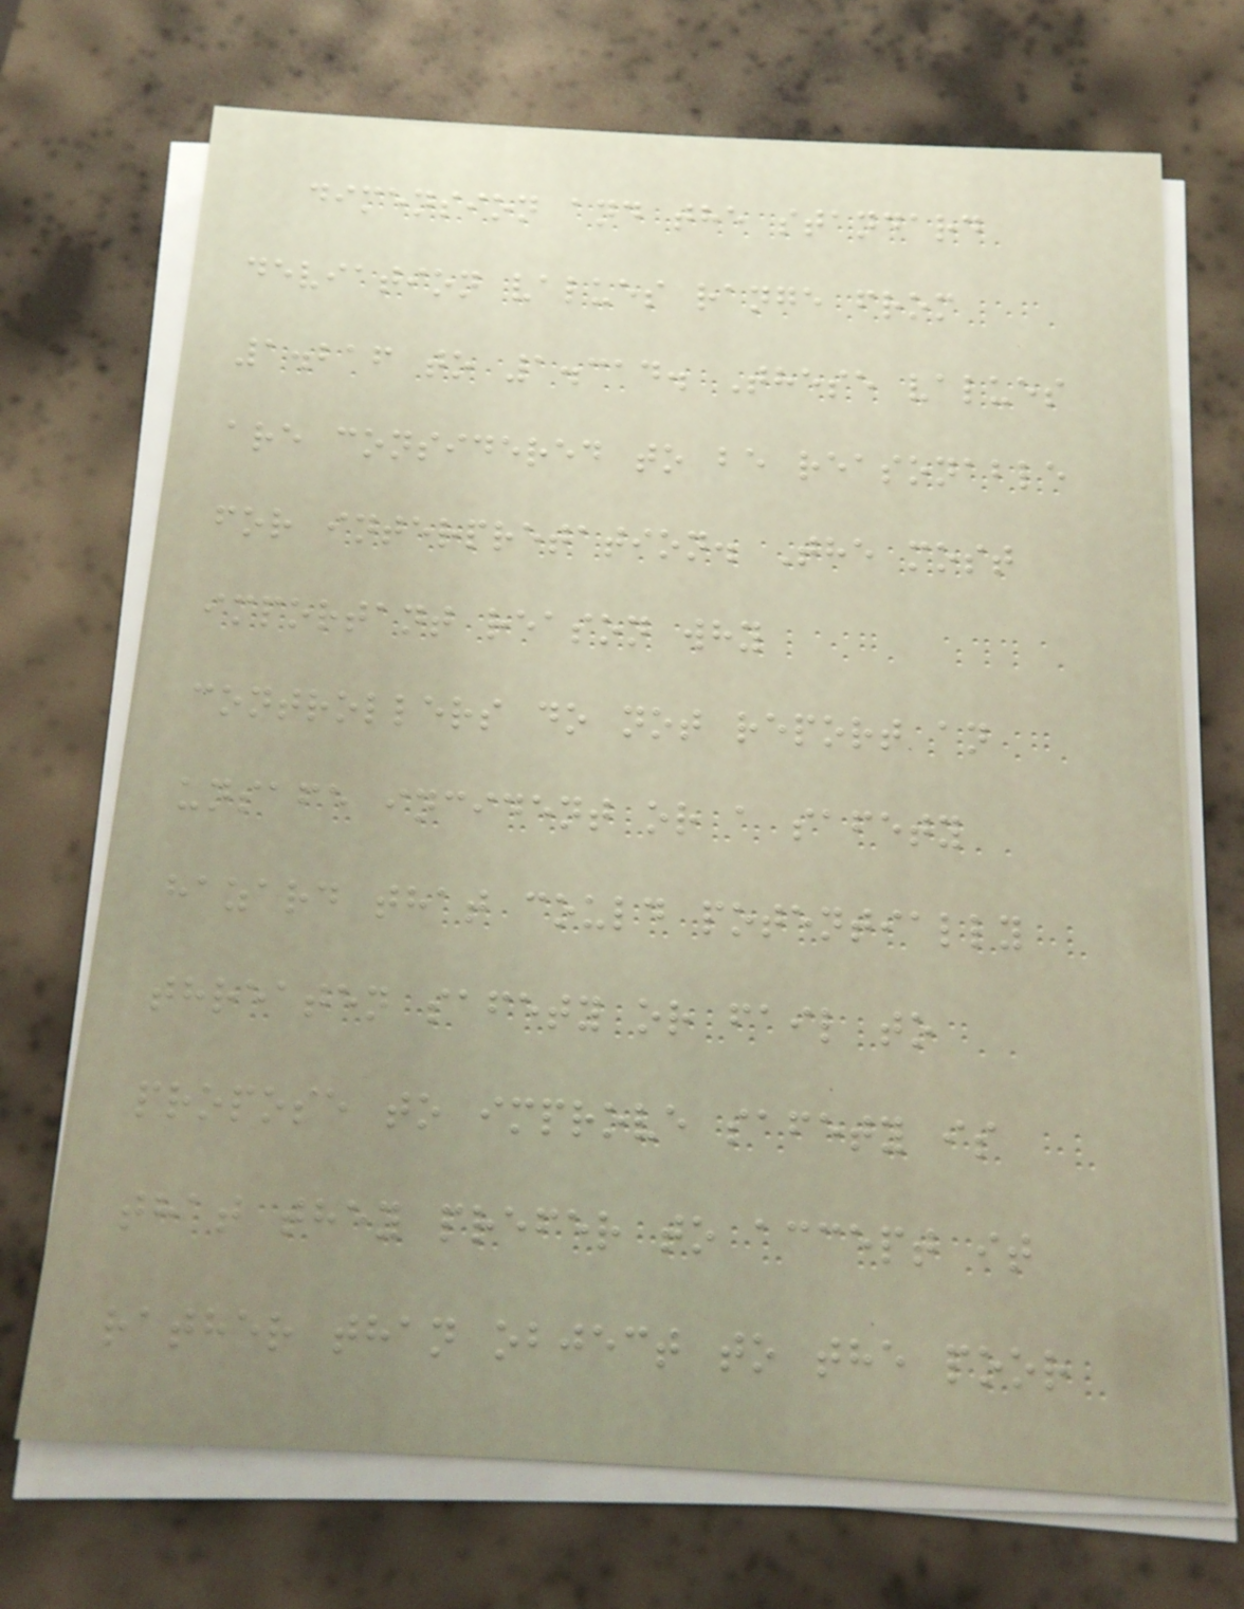dimension and the standard
deviation values range from
1.216 to 1.314. These values
are considered to be reasonable
for interpretation. The most
important reason why
controllers do not report an
unsafe incident or a safety
hazard that could potentially
threaten safety or fail to
propose to improve safety is
that they prefer to accept it
rather than object to the poor
